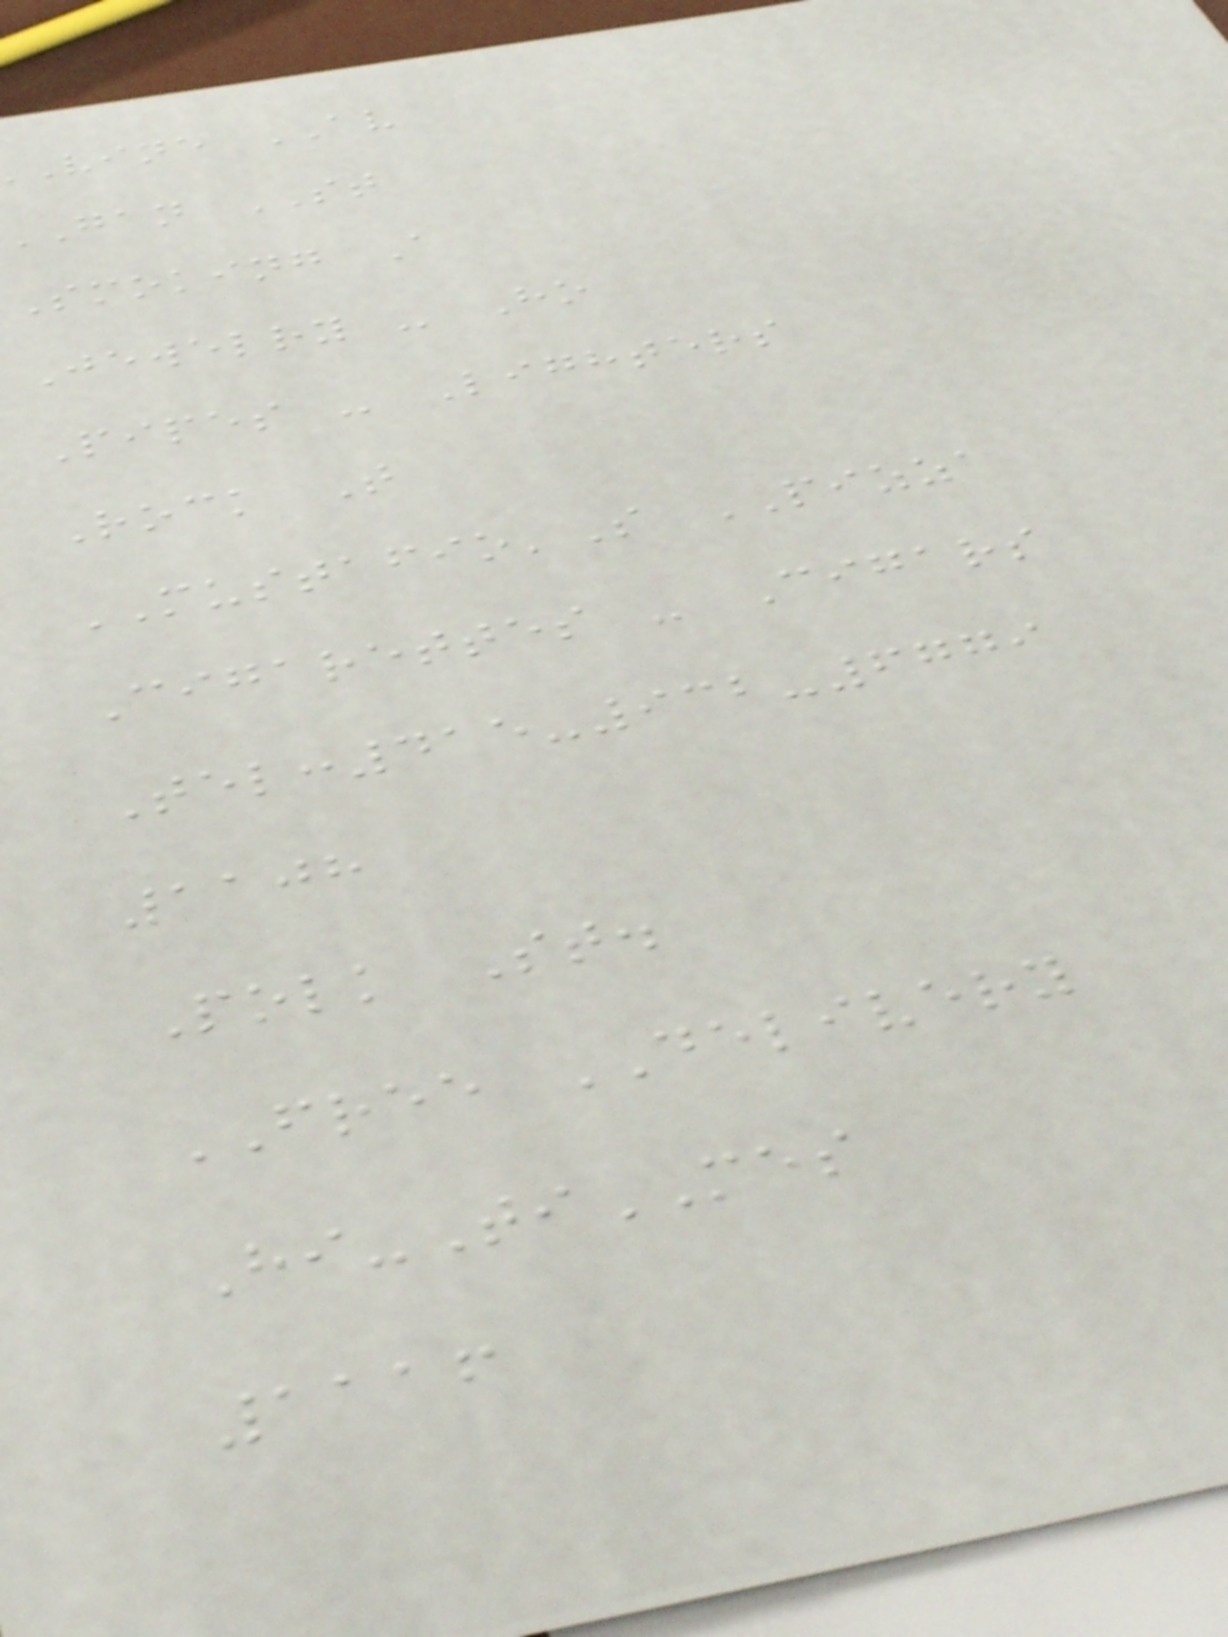vine AV
gan ST
Smoking A
Jewelry - Ho
Pipes - Lighters
Rock T
MUSTAFIO'S PIZZA
Cigarettes - Cigars
Tel:415-932-6779
1108
Polk St.
FREE DELIVERY
Hi-TiMES
1116
